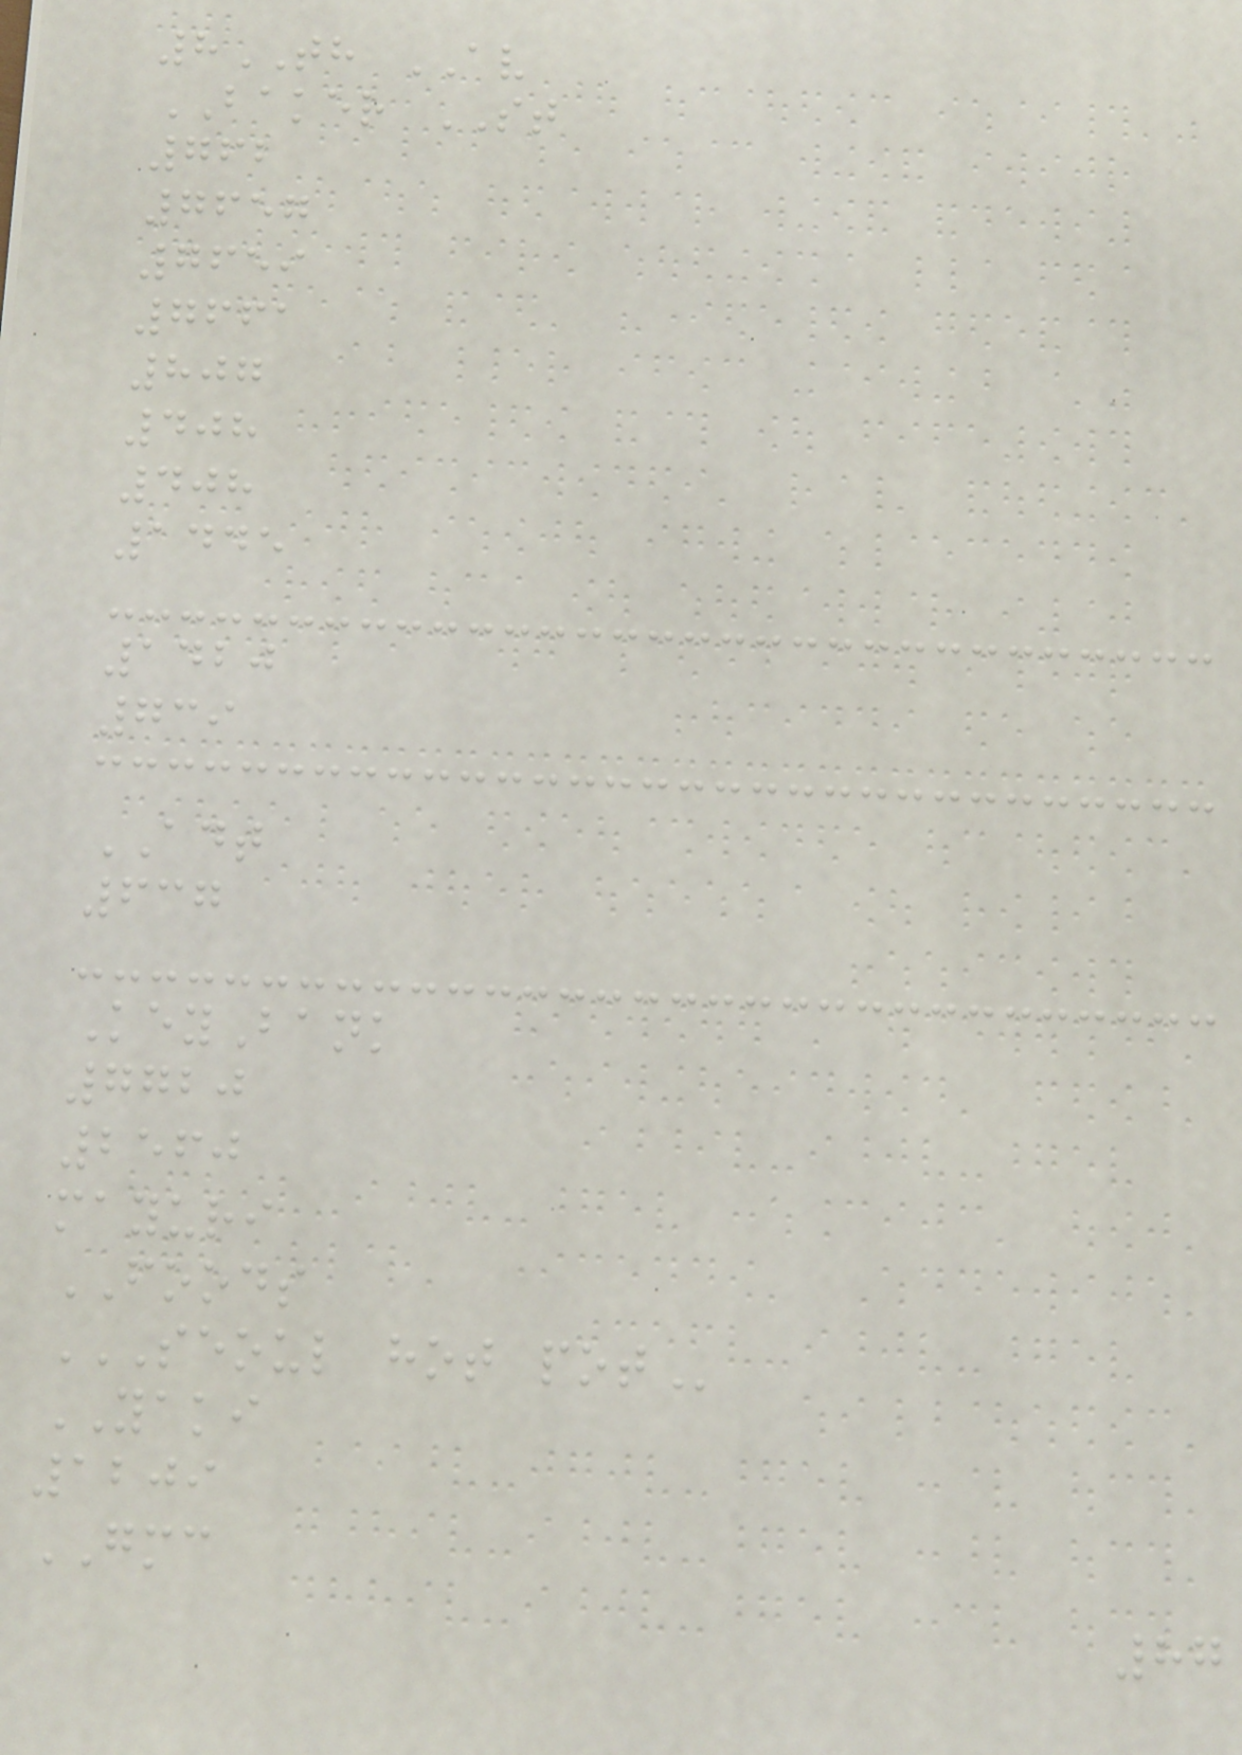8TH AV
BAKER ST
762
7657
7659
7661
807
408
408
1445
1420
739
ADT
637
KeyBank
7720
2560
mayuri
FOODS
SEOUL HOT POT
YAKI
1209
GMC
87
